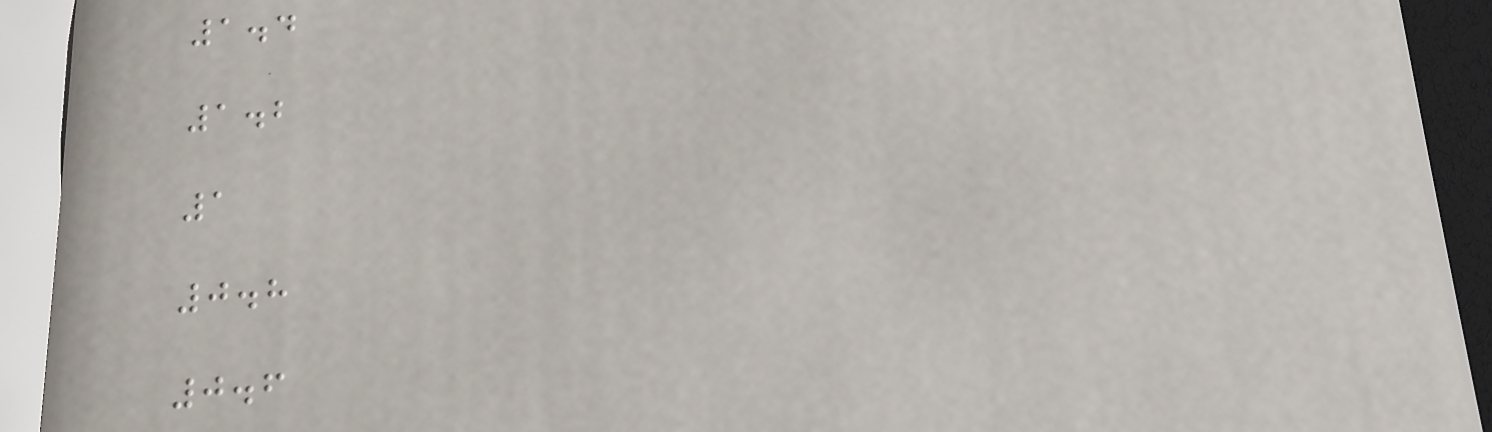1.4
1.2
1
0.8
0.6
